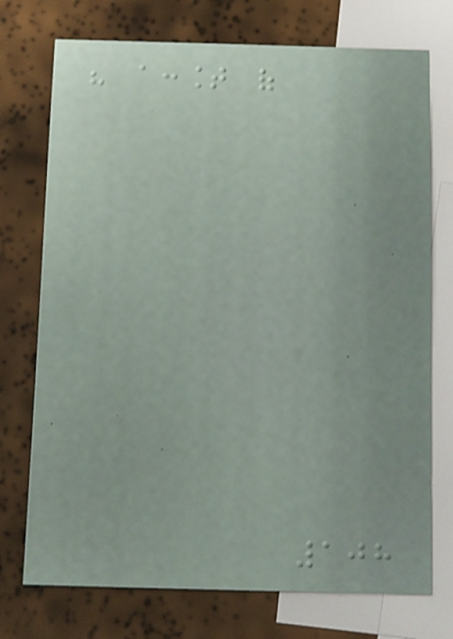his account of
108
